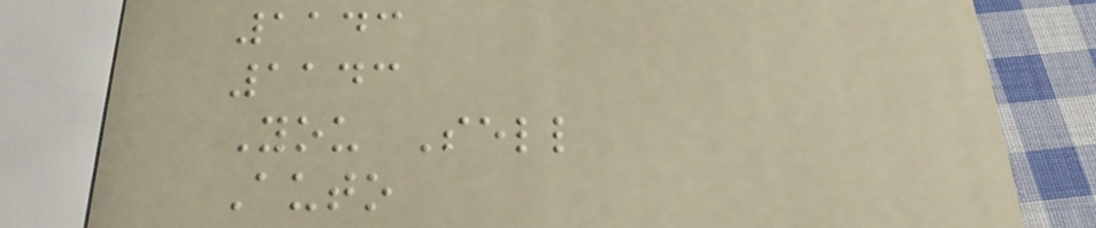1143
1143
You Sell
Auto
